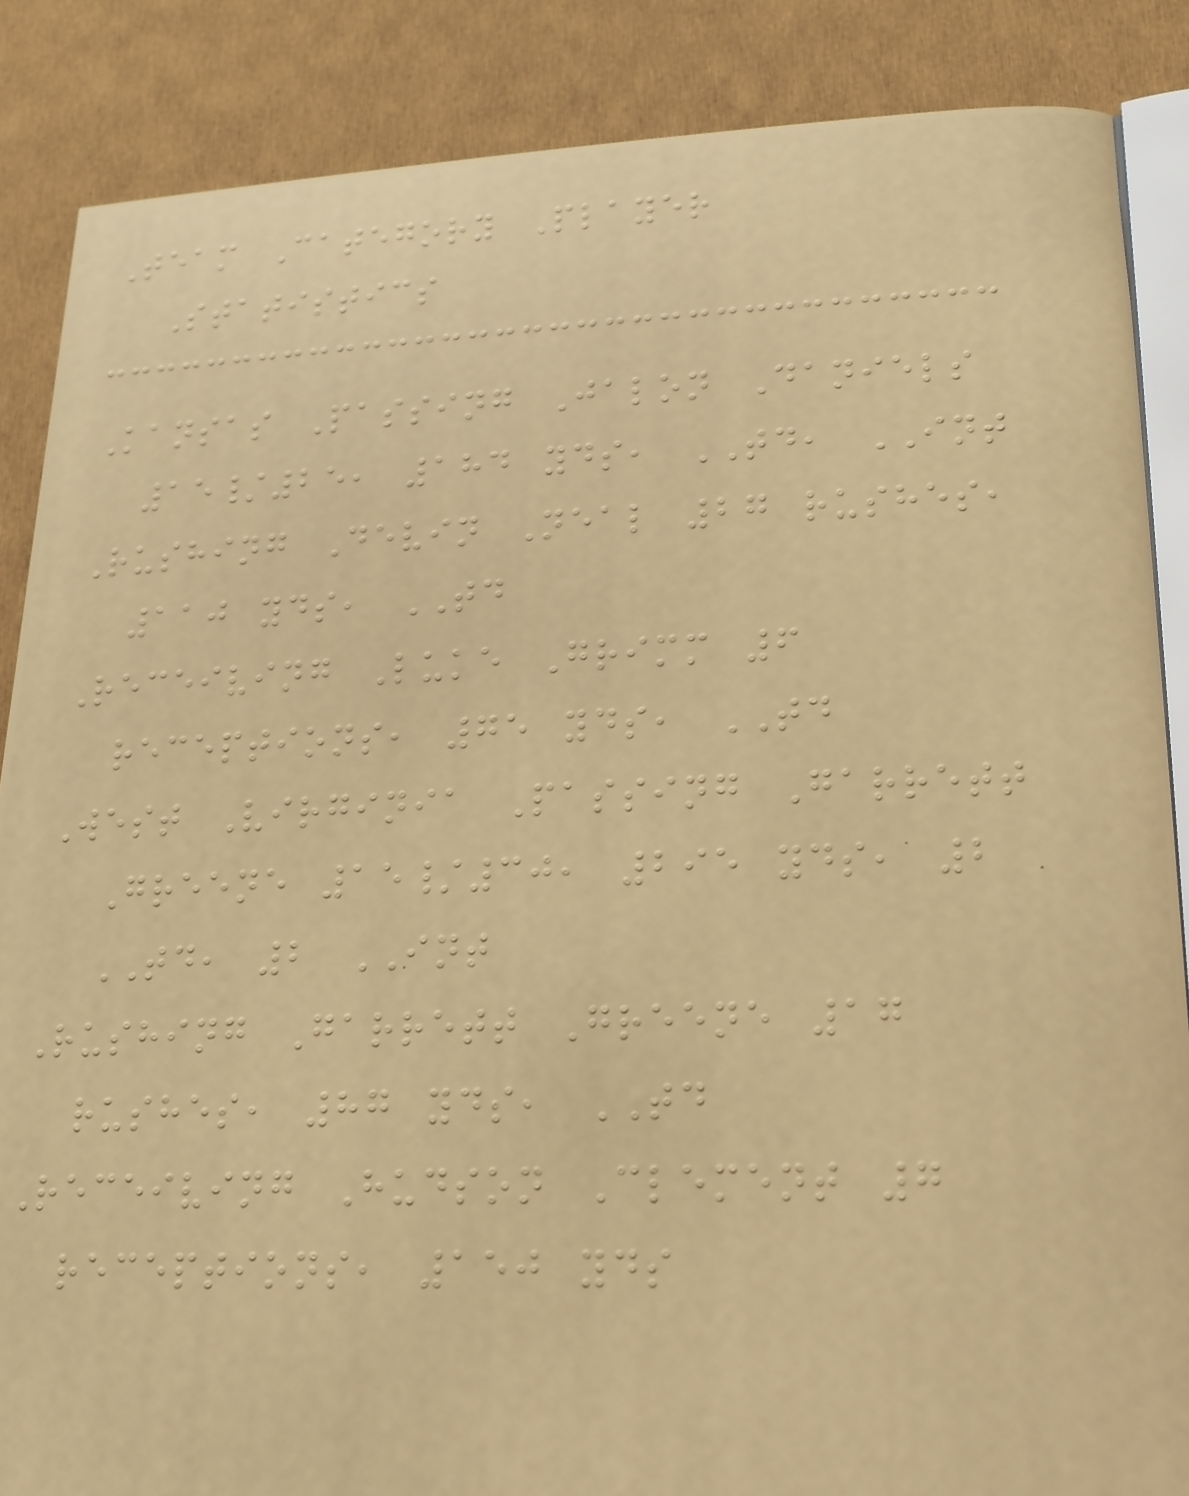Team Category Player
Statistics
Kansas Passing Jalon Daniels
15/25, 184 yds, TD, INT
Rushing Devin Neal 27 rushes,
110 yds, TD
Receiving Luke Grimm 6
receptions, 75 yds, TD
West Virginia Passing Garrett
Greene 15/30, 295 yds, 2
TD, 2 INT
Rushing Garrett Greene 17
rushes, 87 yds, TD
Receiving Hudson Clement 7
receptions, 150 yds
